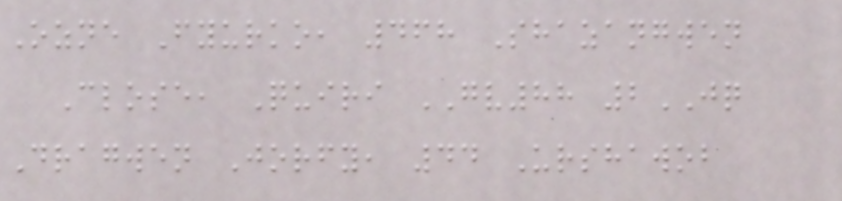Ozne Fyurko, 468 Shazangwen
Close, Quiri GV88 2JQ
Dragwen Jorfy, 44 Urshawob
